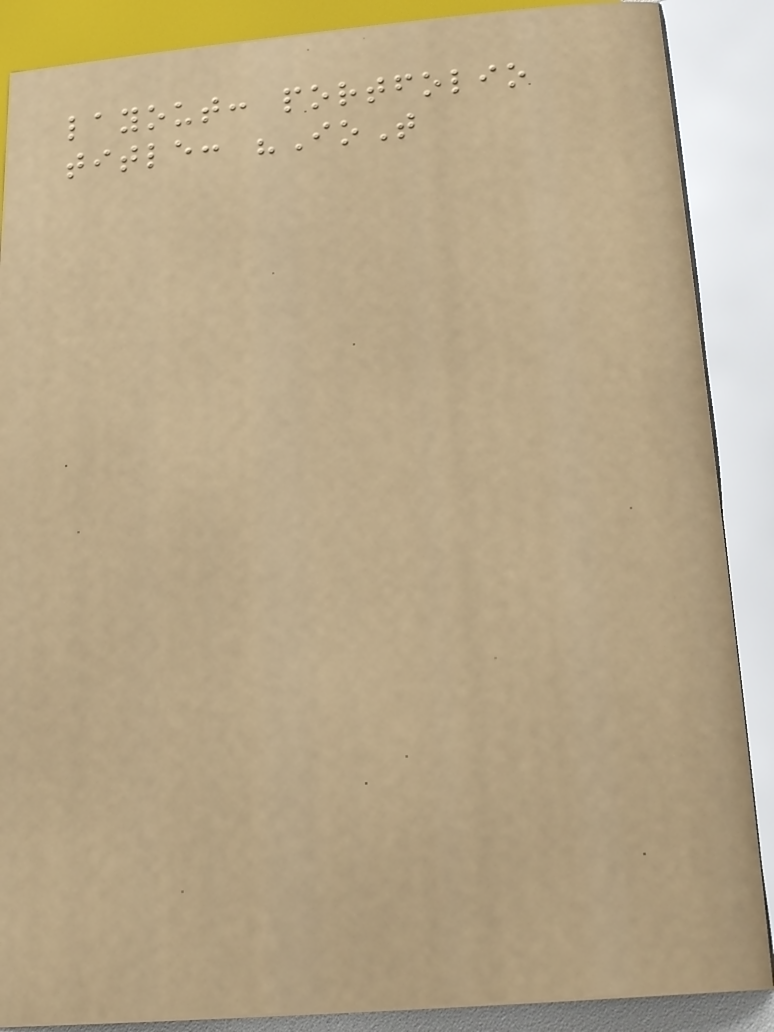layout: portfolio
title: "IoT
